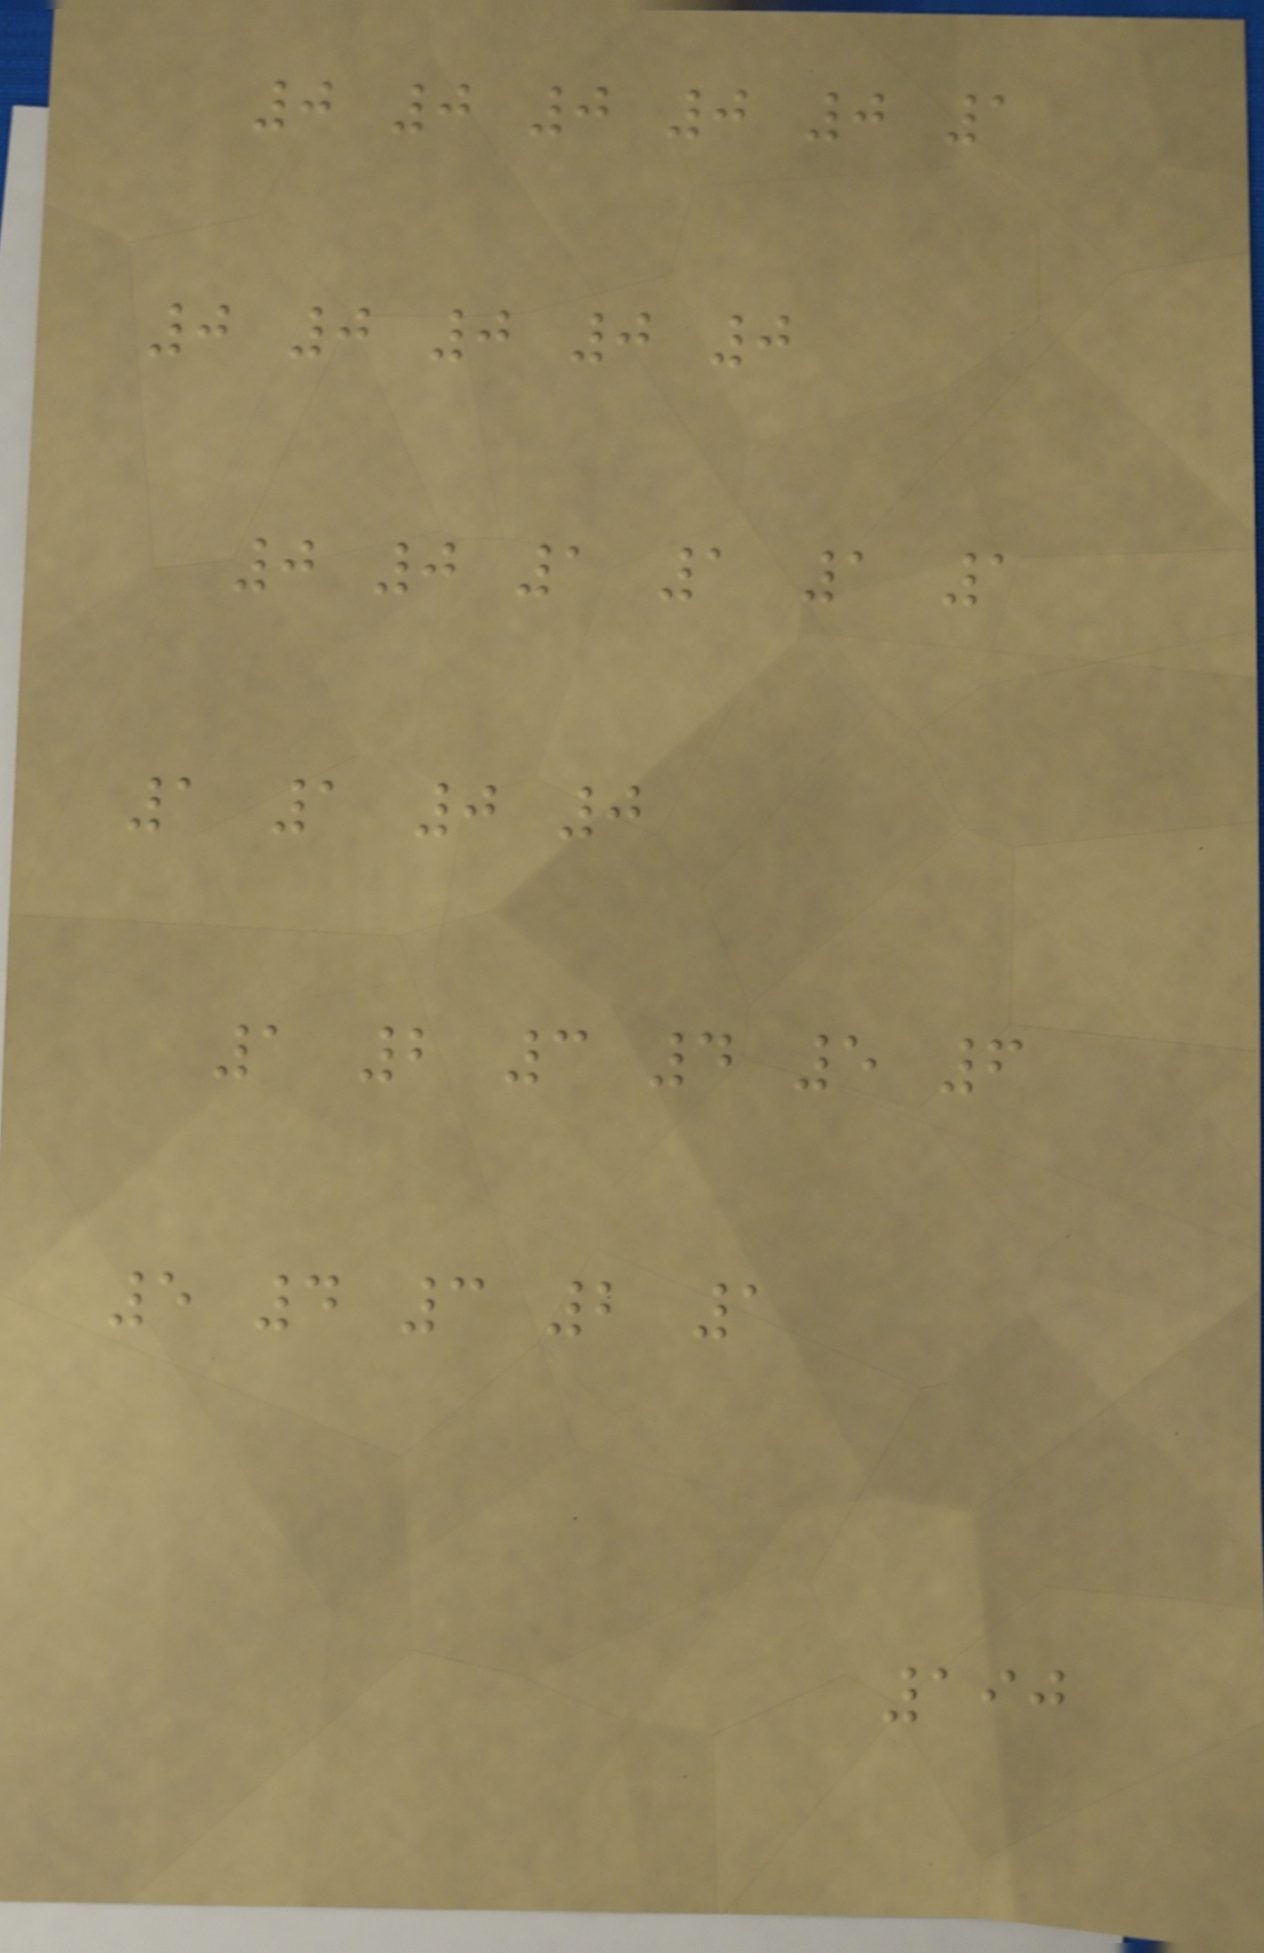0 0 0 0 0 1
0 0 0 0 0
0 0 1 1 1 1
1 1 0 0
1 2 3 4 5 6
5 4 3 2 1
190
